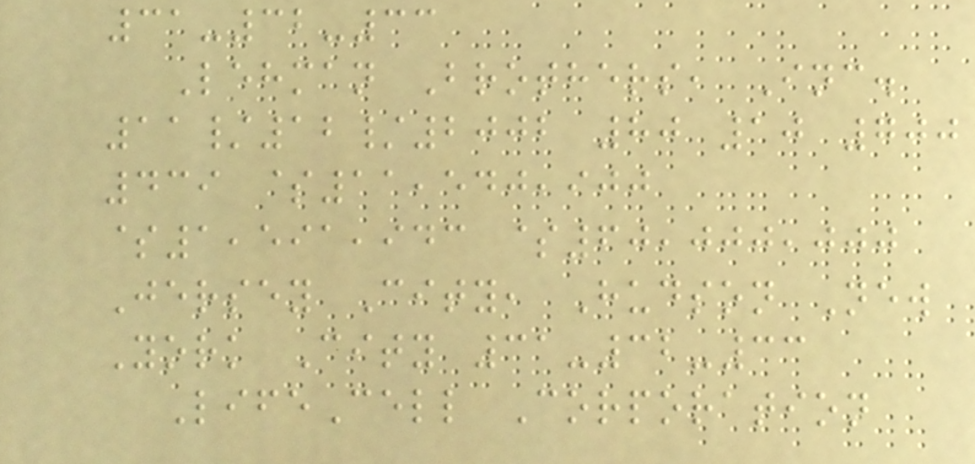31-32-33
Lehman Brothers, Inc.
11/12/2002 80 10 700
439 $11,540,900
$1,591,943 $60,000,000
Jersey City, Hudson New
York City 31-32-33
LifeCell Corporation
